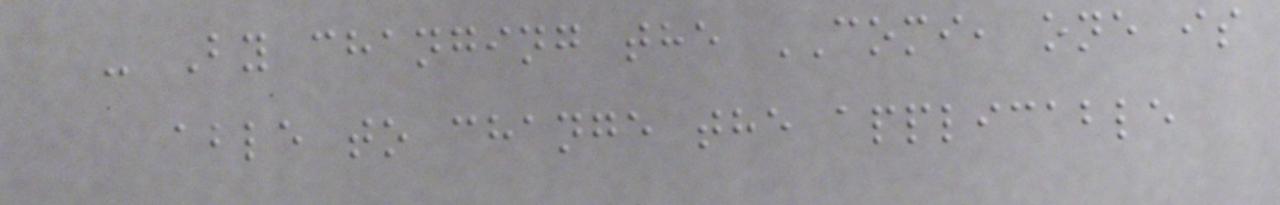- By changing the COMI, one is
able to change the applicable
